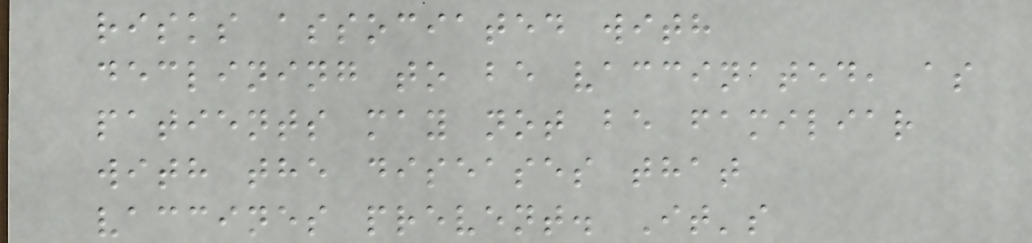risks associated with
declining to be vaccinated, as
patients may not be familiar
with the diseases that
vaccines prevent. It's
